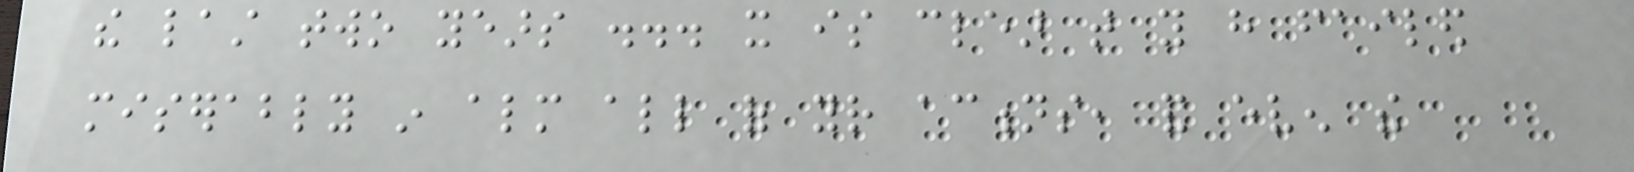the last two years ... it is clear that you have failed
miserably in almost all of your actions, and even the
